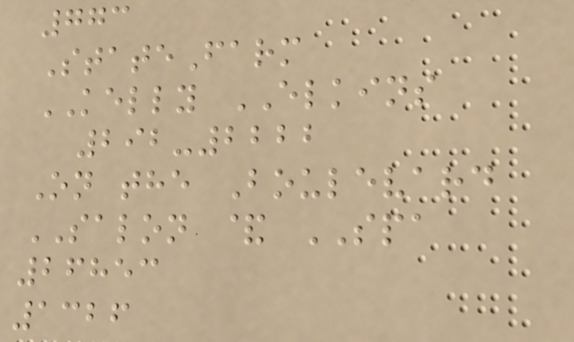773
StateFarm
KELLY ELKINS
292-2222
On the Boulevard
SALON & SPA
26853
1326
